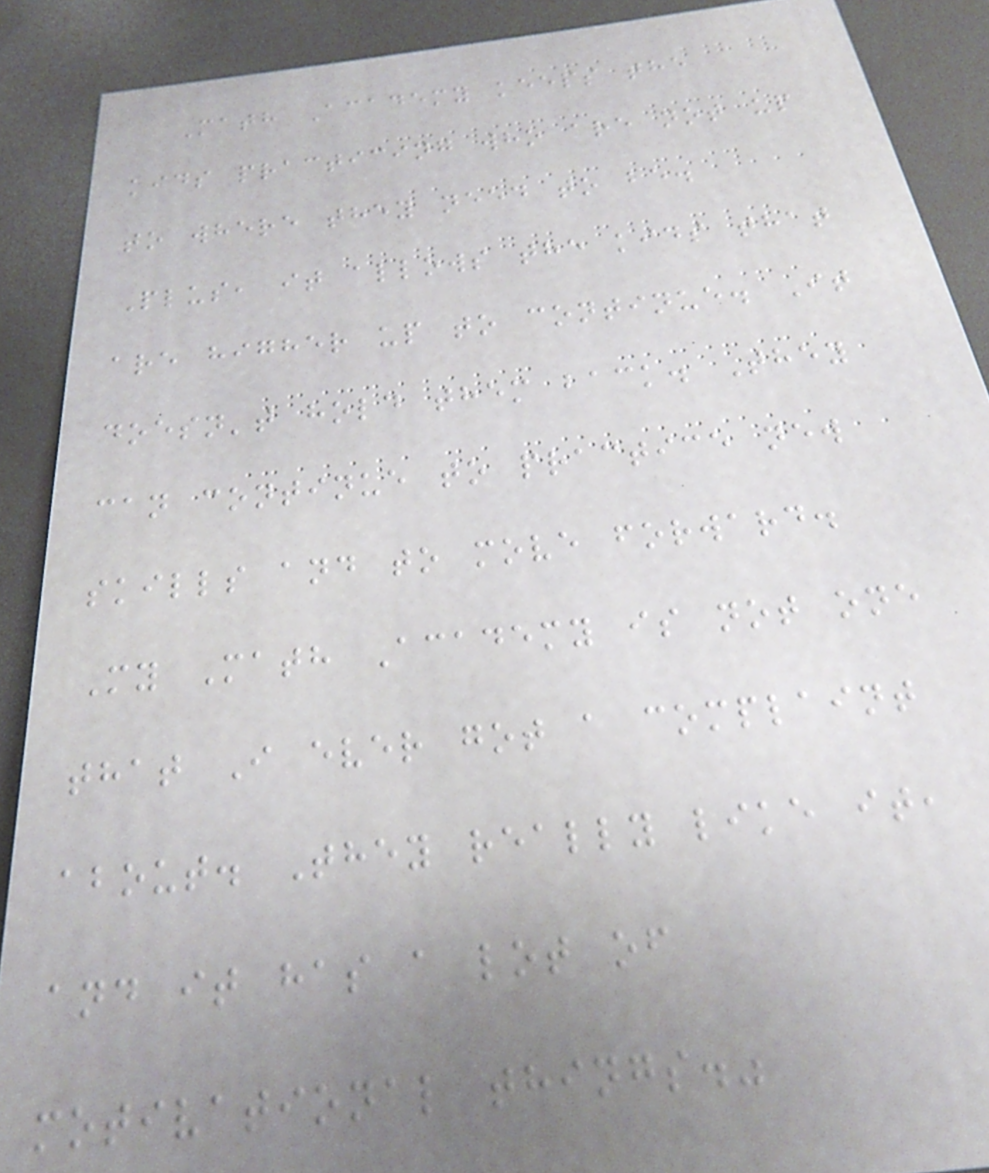Math Academy keeps the
kids practicing who are not up
to where they need to be.
Plus, it allows the kids that
are higher up to continue. It
doesn't hold them back. They
can continue to practice new
skills and to move forward.
My Math Academy is not one
that I ever got a complaint
about. They really like it,
and it has a lot of
motivational things."
